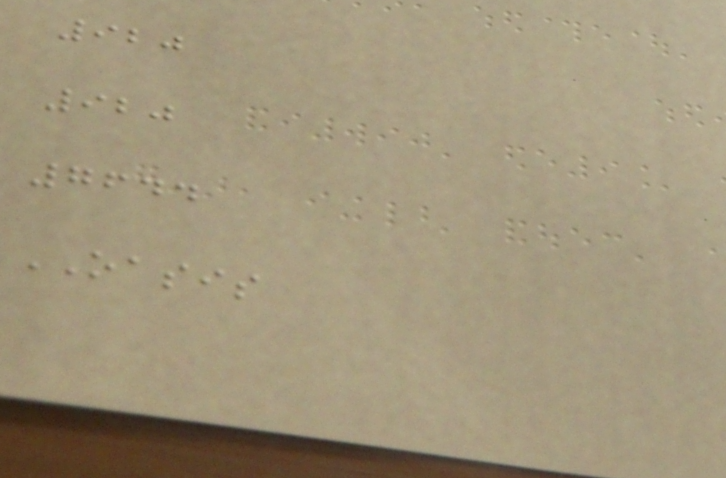920
920
7644
OASIS
